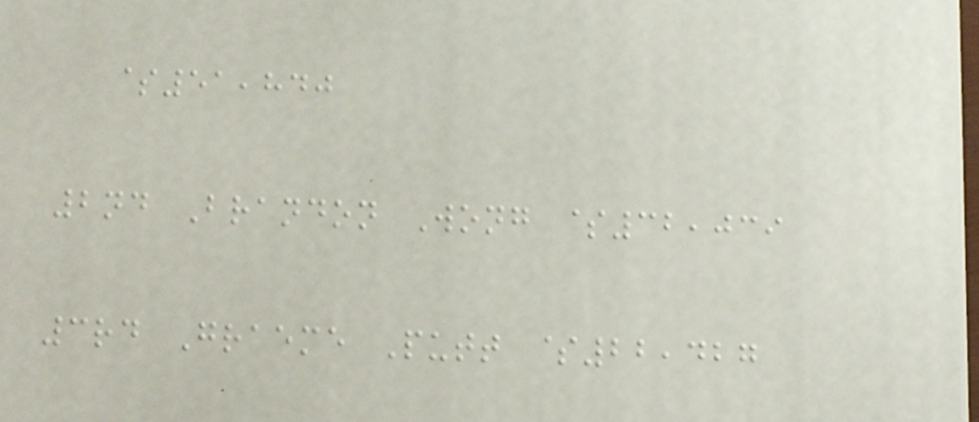$51,840
2nd Brandon Wong $32,039
3rd Graeme Putt $22,427
